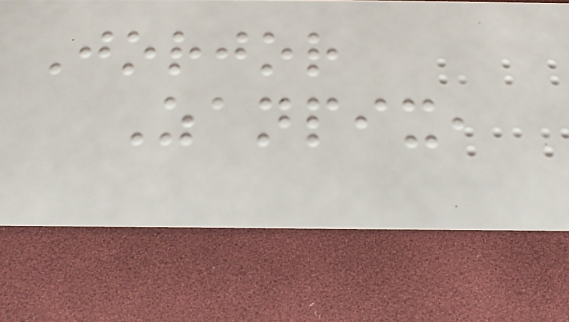Jorjor
Zanpix,
